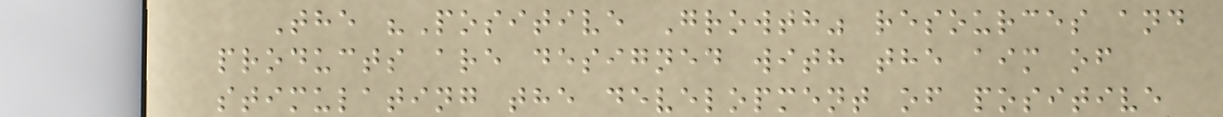The "Positive Growth" resources and
products are designed with the aim of
stimulating the development of positive
